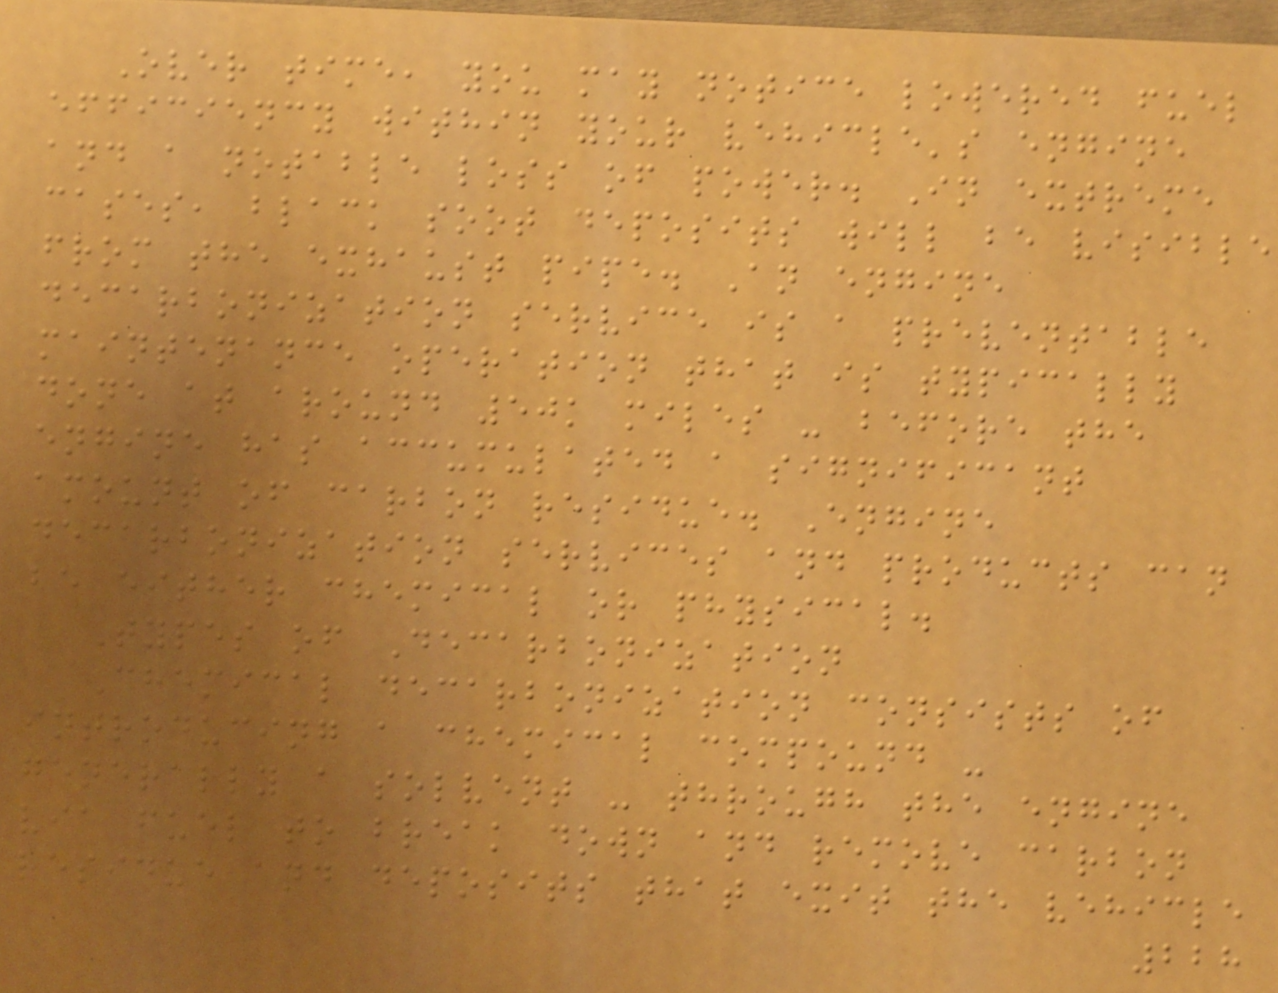Over time, you may notice lowered fuel
efficiency within your vehicle's engine
and a notable loss of power. In extreme
cases, black soot deposits will be visible
from the exhaust pipe. An engine
decarbonization service is a preventable
maintenance operation that is typically
done at around 50k miles - before the
engine has accumulated a significant
amount of carbon residue. Engine
decarbonization services and products can
be either chemical or physical.
Types of Decarbonization
Chemical decarbonization consists of
introducing a chemical compound -
generally a solvent - through the engine
via fuel to break down and remove carbon
residue and deposits that exit the vehicle
228
